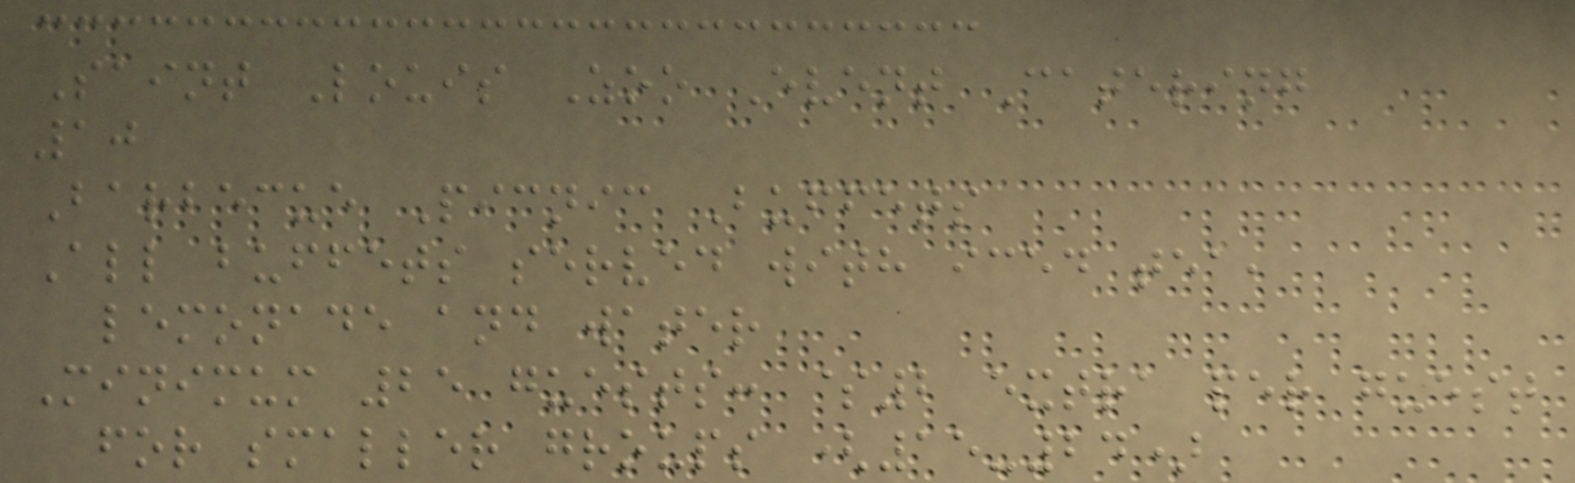Saint Louis Zoo Event Catering
10
Barbecue Picnic Buffets
All buffets served with iced tea,
lemonade and water
Minimum 25 guests: $2 extra per guest
for smaller groups (15-24)
